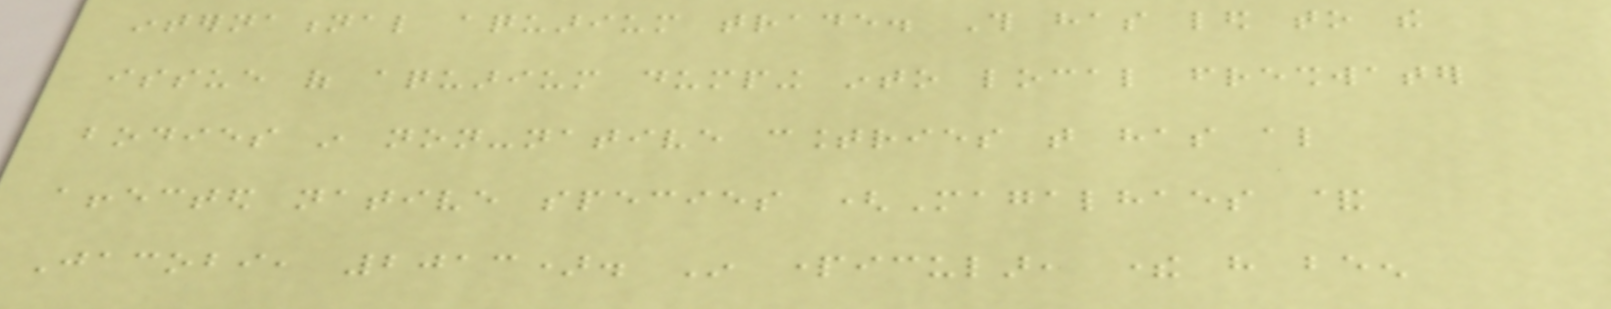international aquarium trade. This has led to the
issue of aquarium dumping into local freshwater
bodies in non-native countries that has also
affected native species (Magalhaes &
Jacobi, 2013). In particular, there have been
